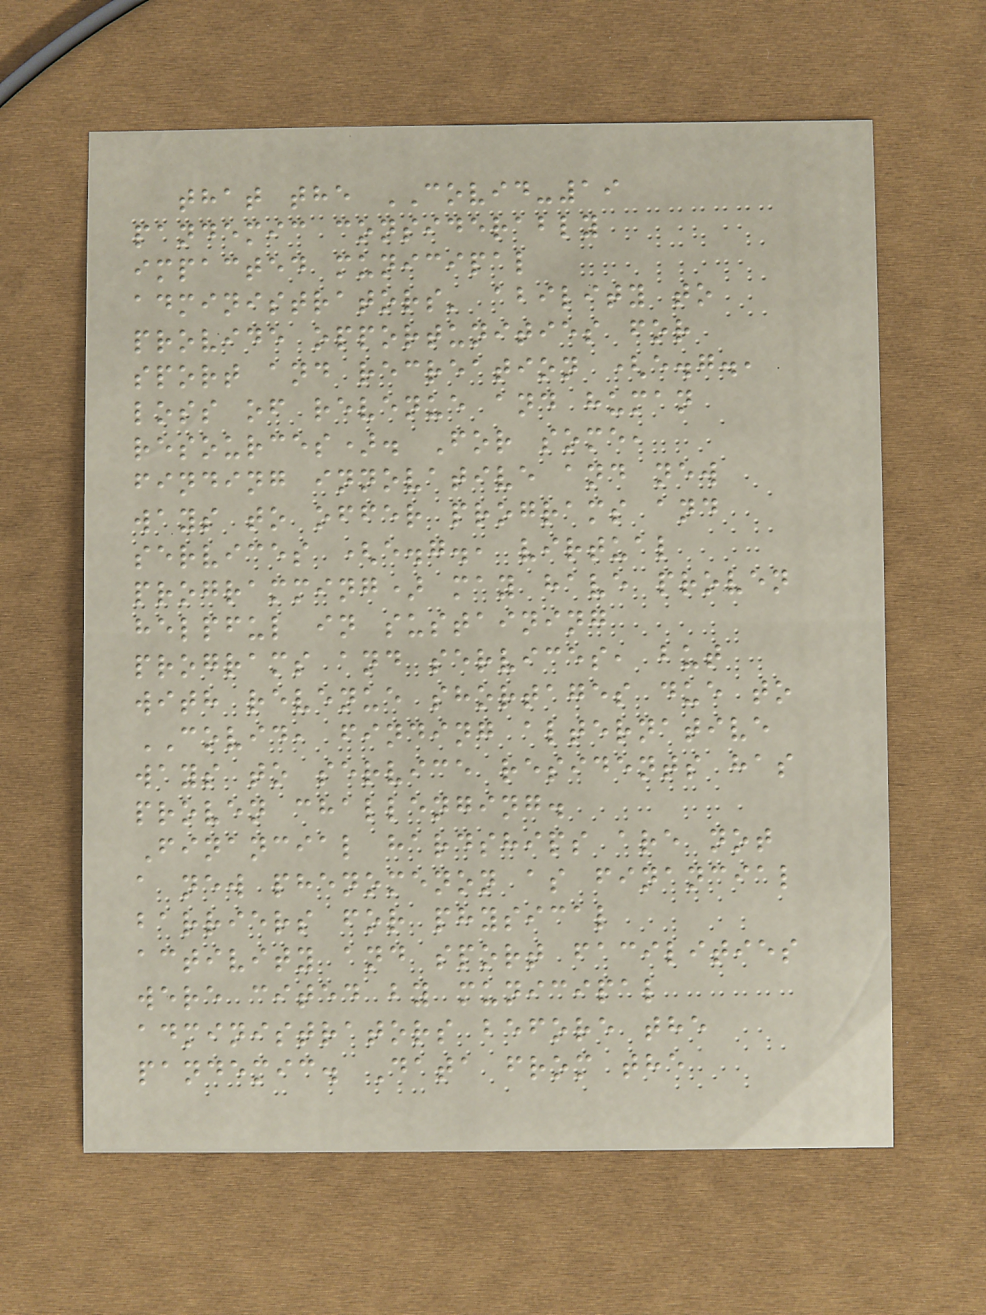that the COVID-19
pandemic considerably
impacted municipal
administrators' ability to
provide opportunities for
sport and recreation (e.g.,
loss of revenue and human
resources). For some,
finding innovative and new
ways to offer programs and
services (e.g., virtual
programming) may have proven
helpful in sustaining
programs and services, but
with revenue shortages due to
COVID, finding alternative
ways to service residents has
proven challenging.
Financial hardships are not
a new phenomenon as financial
barriers for physical
activity and sport facilities
were cited by municipal
administrators before the
pandemic. Data from the
